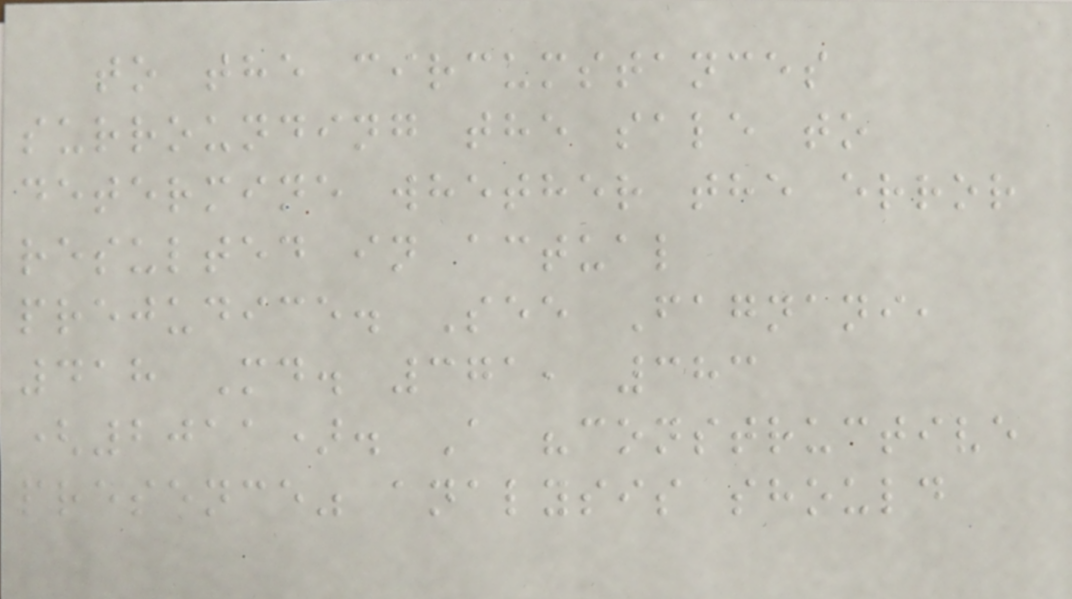to the circumstances
surrounding the sale to
determine whether the error
resulted in actual
prejudice. See Fagnani,
418 Md. 371, 383
(2011). A "constructive
presence" analysis should
